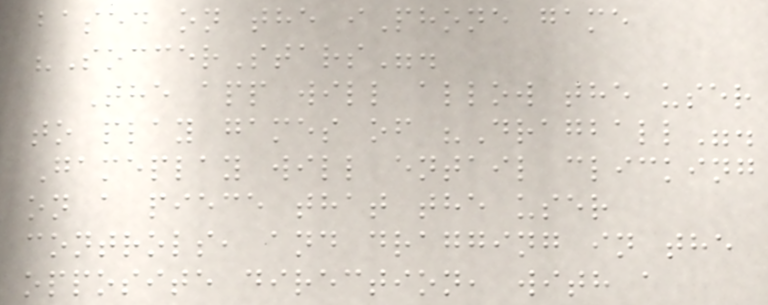based on the iPhone game
"SoccerStars".
The app will allow the user
to play games of "Dragball".
Gameplay will entail clicking
on a piece that the user
controls, and dragging in the
opposite direction, with a
